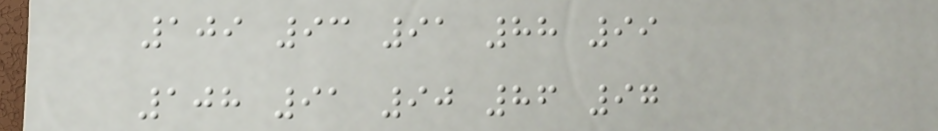109 93 91 88 99
108 91 90 86 97
